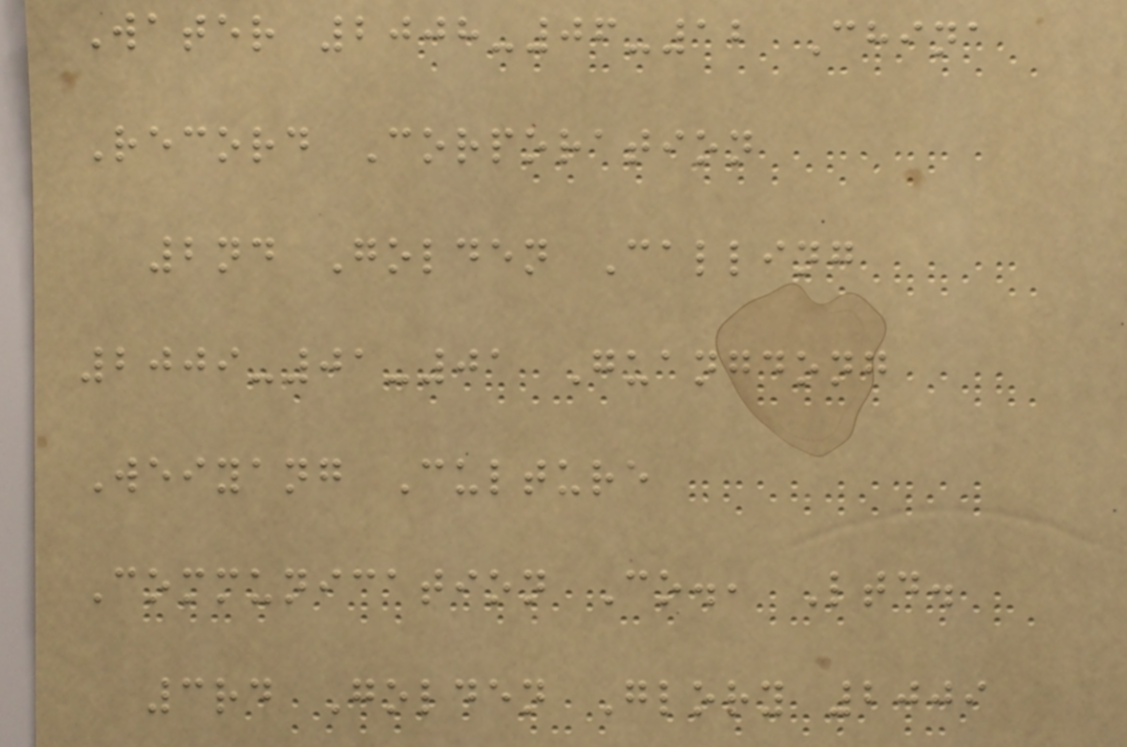Water 2008-06-12 China
Record Corporation
2nd Golden Calling
2009-01-01 Guangdong
Weiyang Culture
Communication Co., Ltd.
3rd Golden Glory 2009
